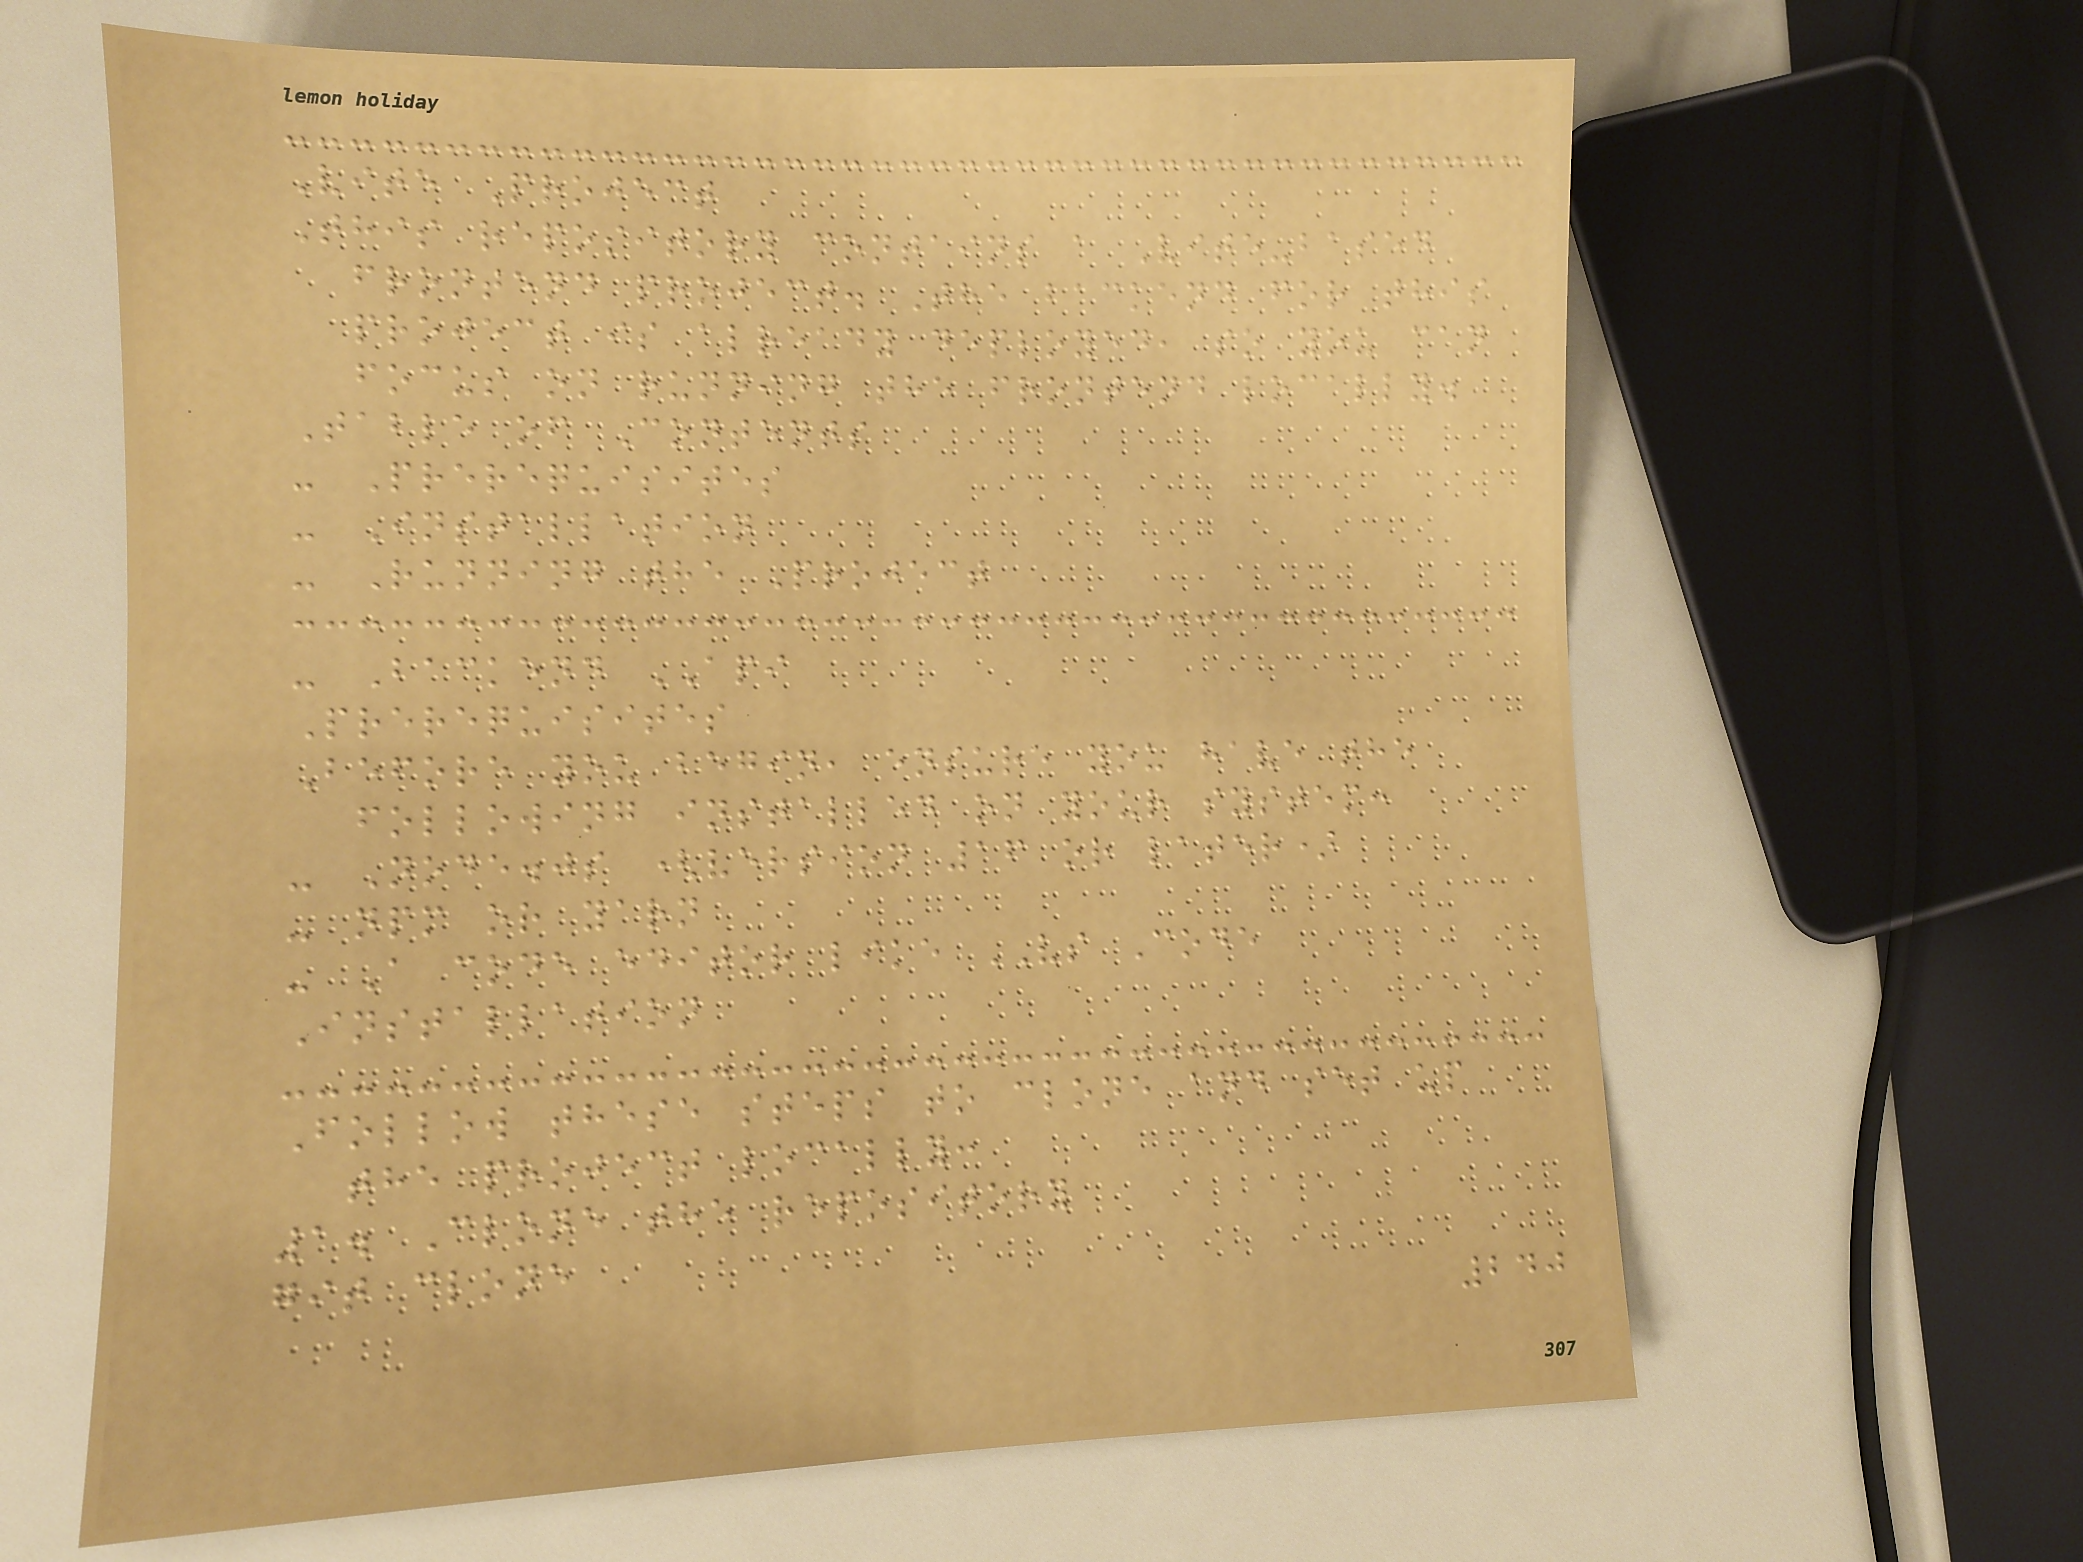Vite Project
This repository contains a Vite-based
frontend project. The backend for this
project is already deployed, so you can
focus on running the frontend locally.
Table of Contents
- Prerequisites
- Installation
- Running the Project
- Backend API
Prerequisites
Before you begin, ensure you have the
following installed on your system:
- Node.js (version 16 or later)
- npm or yarn
- A code editor like VS Code
Installation
Follow these steps to clone and set up
the project locally:
1. Clone the repository
git clone
240
